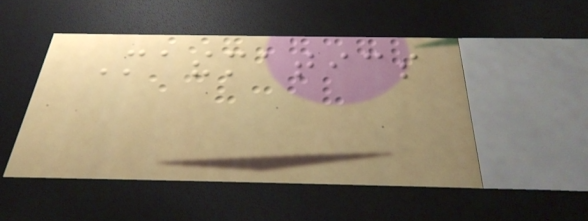Mathematics
